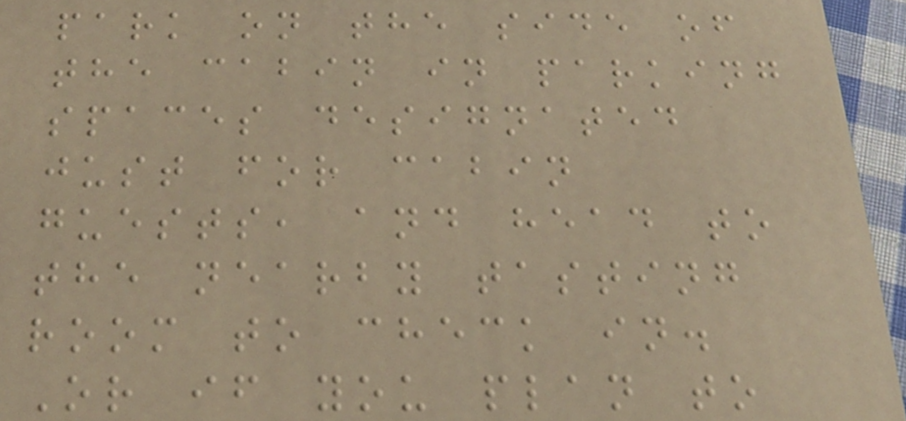park on the side of
the cabin in parking
spaces designated
just for cabin
guests, and head to
the nearby tasting
room to check in.
Or if you plan to
